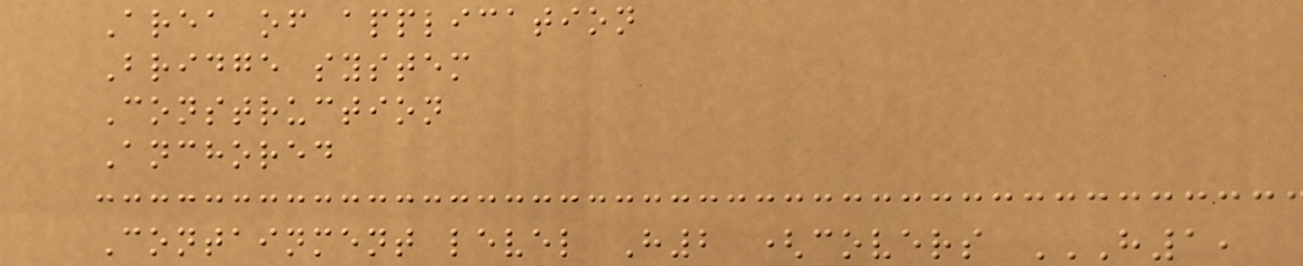Area of application
Bridge system
Construction
Anchored
Containment level H2 (covers H1,
